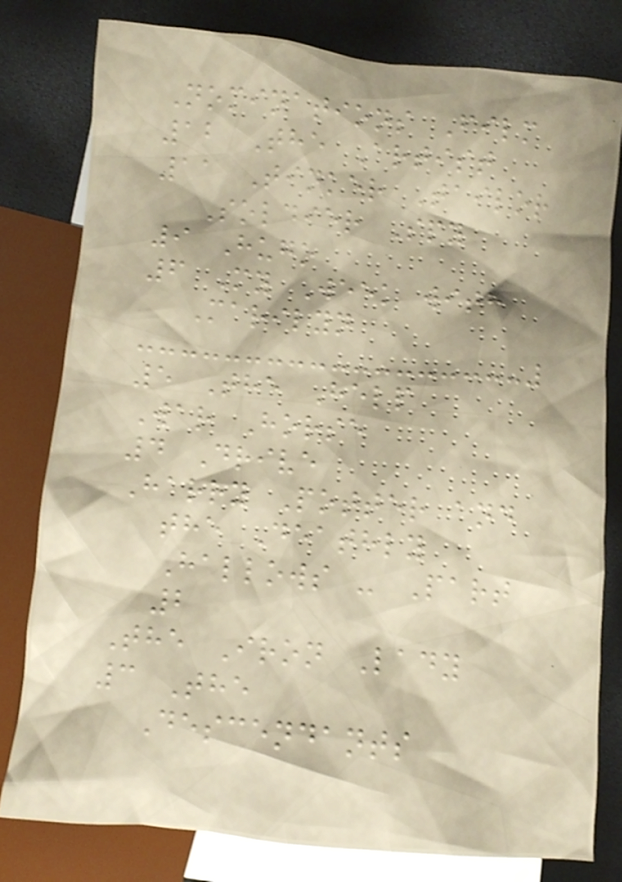Nominations Film
12 The Artist
11 Tinker Tailor
Soldier Spy
9 Hugo
6 My Week with
Marilyn
5 The Help
War Horse
4 Drive
Harry Potter and
the Deathly
Hallows - Part
2
The Iron Lady
3 The
Descendants
